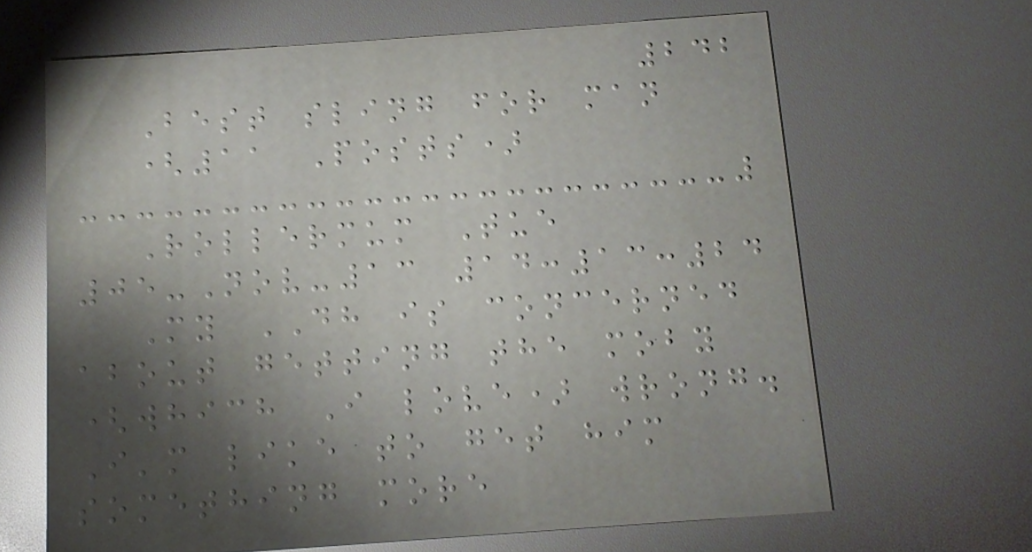242
Best sling for man
(11 Posts)
Rollermum Tue
05-Nov-13 14:13:24
My DH is concerned
about getting the moby
(which I love) wrong.
I'm like to get him
something more
